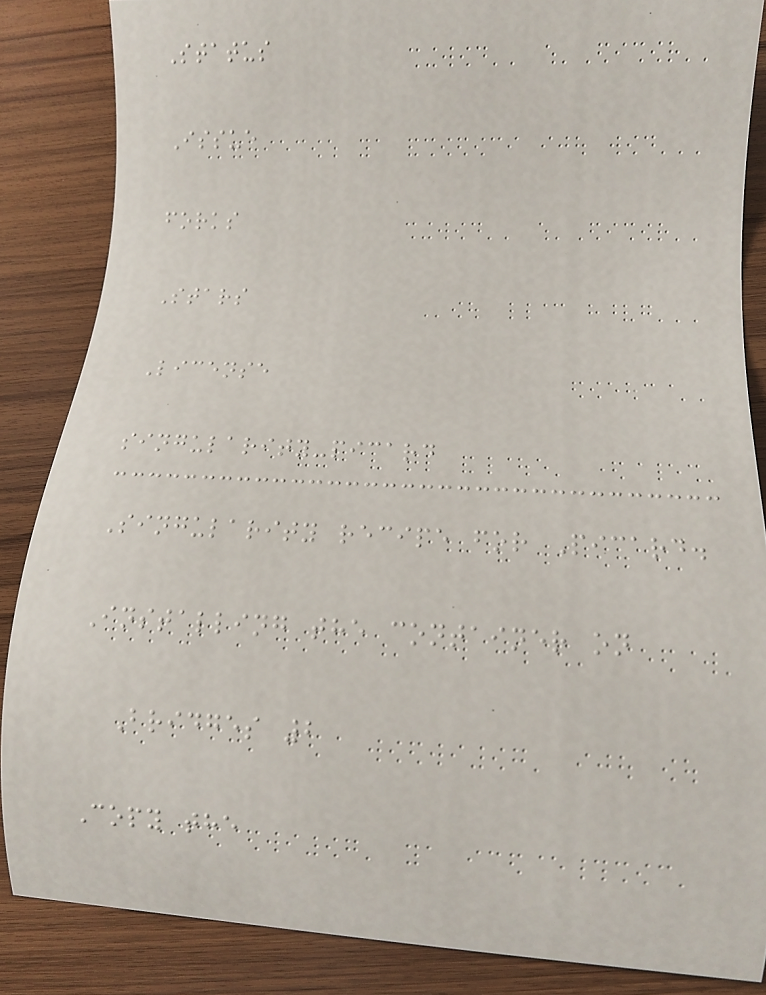Status
Issue
forks
Stars
License
singularity-picard
Singularity recipe for Picard.
Installing the container on
Bridges 2
Copy the
